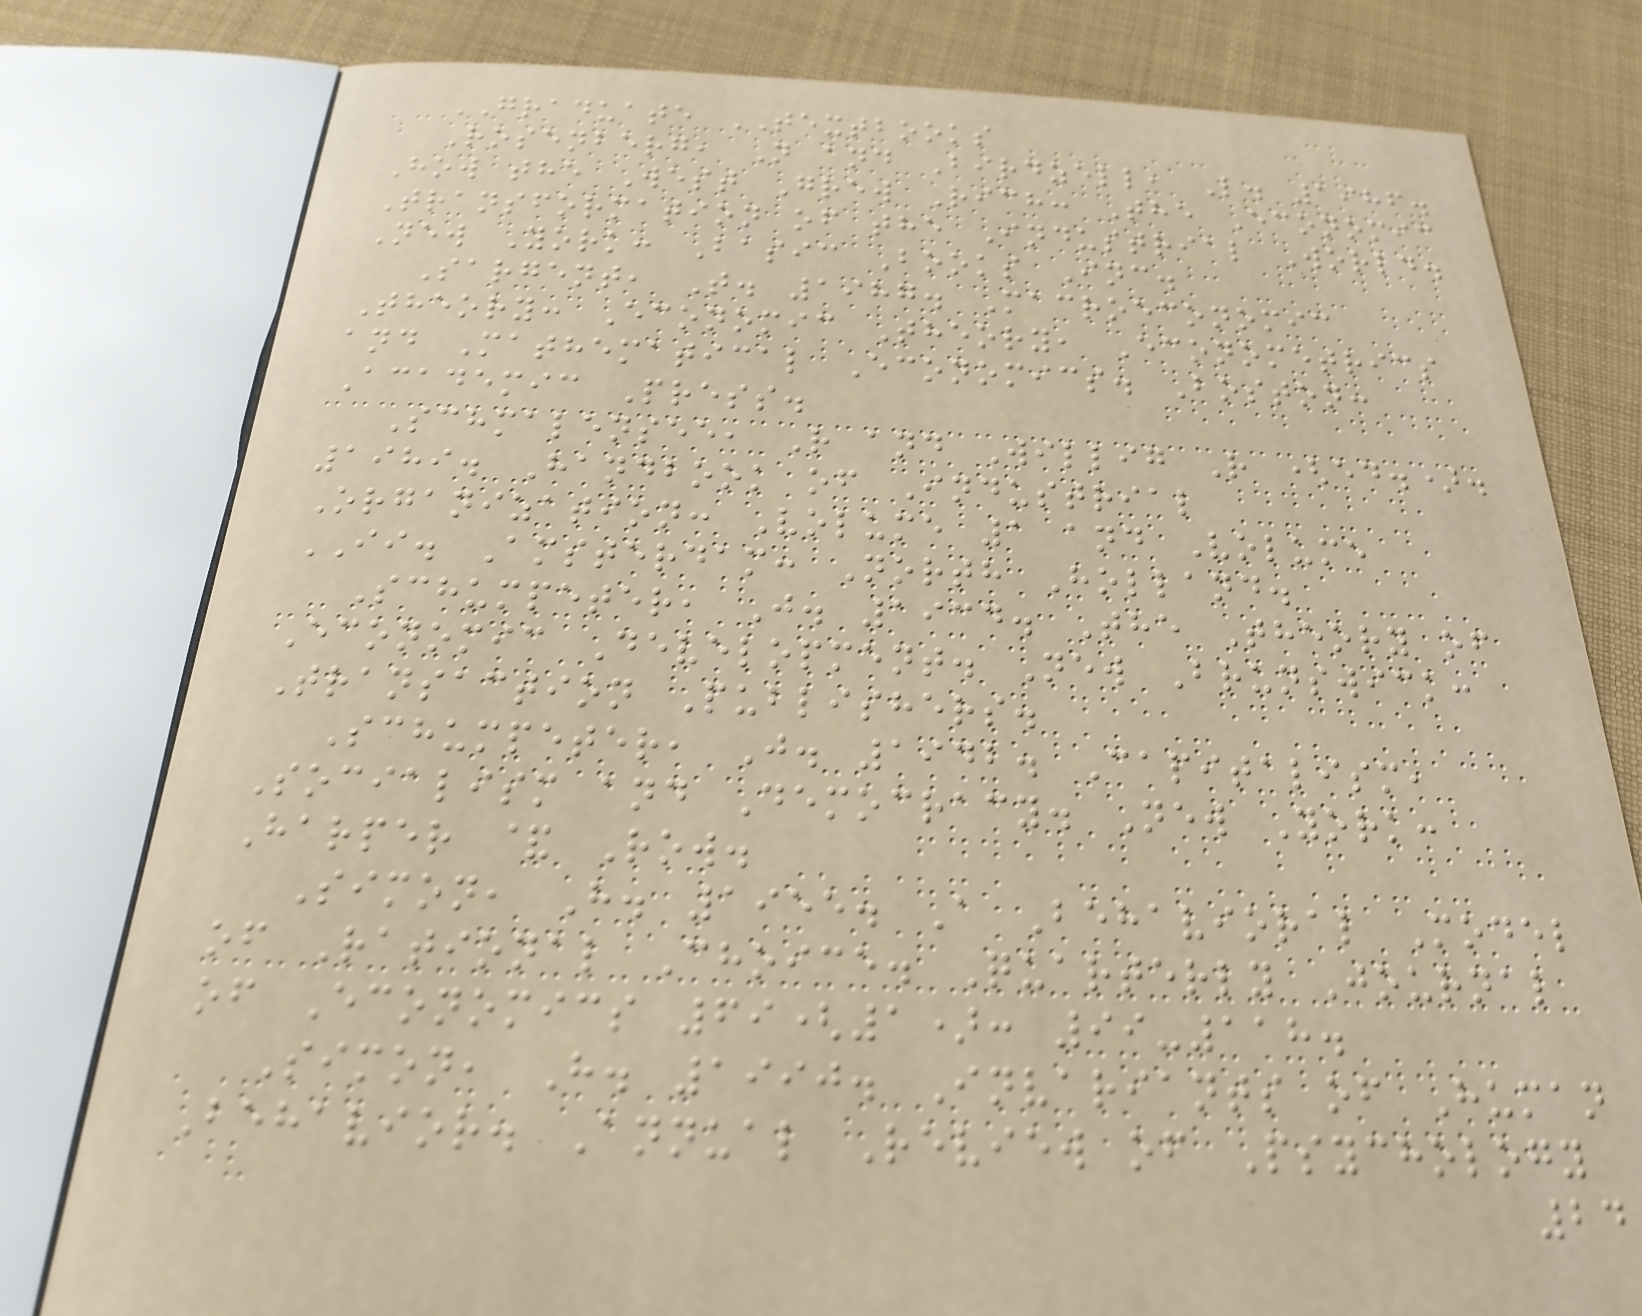GRADUATE TEXTBOOKS
Rosenberg, N and Birdzell, L. 1986.
How the West Grew Rich: The Economic
Transformation of the Industrial World.
New York: Basic Books Inc.
Sargent, T. 1987. Macroeconomic
Theory: Economic Theory, Econometrics
and Mathematical Economics. Boston:
Academic Press.
Schmalensee, R and Willig R (ed.).
1989. Handbook of Industrial
Organization: Volume 1 and Volume
II. Amsterdam: North Holland.
Schumpeter, J. 1934. The Theory of
Economic Development. New Brunswick:
Transaction Publishers.
Schumpeter, J. 1942. Capitalism,
Socialism and Democracy. New York:
Harper & Row.
Simon, H. 1955. A Behavioral Model
of Rational Choice. Quarterly Journal
of Economics 69(1): 99-118.
Simon, H. 1990. Invariants of Human
Behavior. Annual Review of Psychology
24
